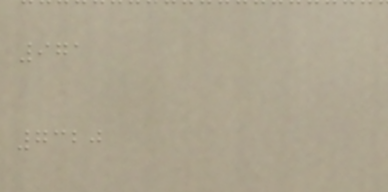971
7320
